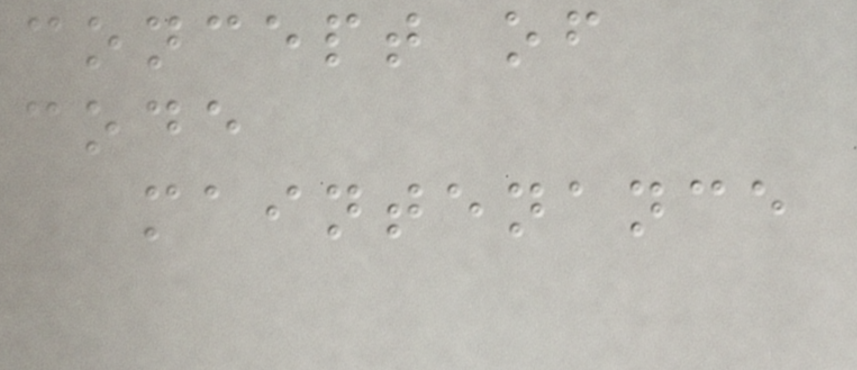concept of
code
maintenance
